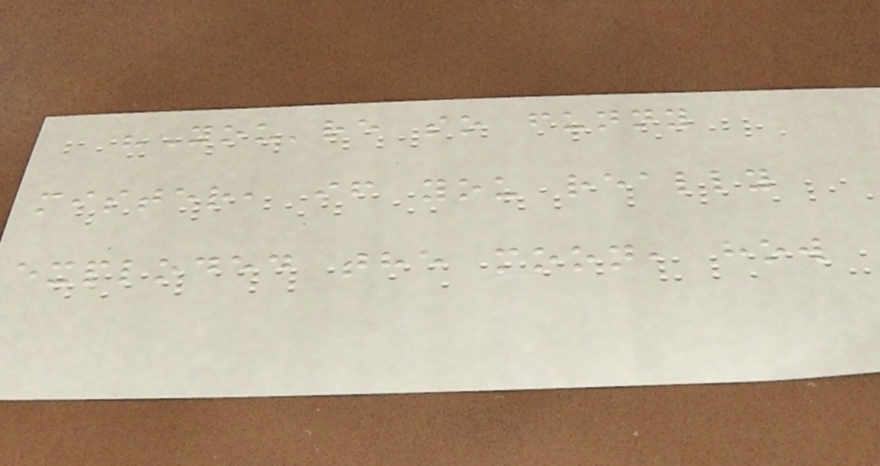"You're so funny
mister, if you really
exploded the moon, how
